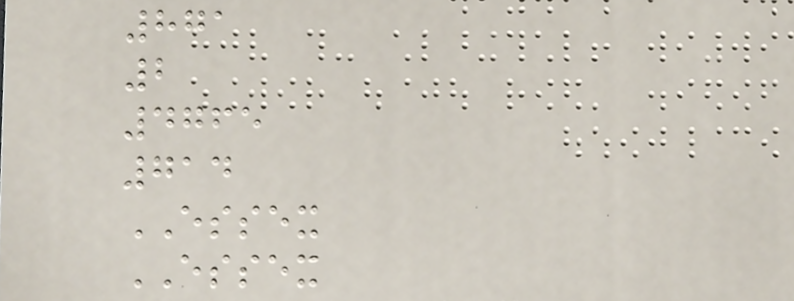871
2
4765
714
ESSEX
ESSEX
